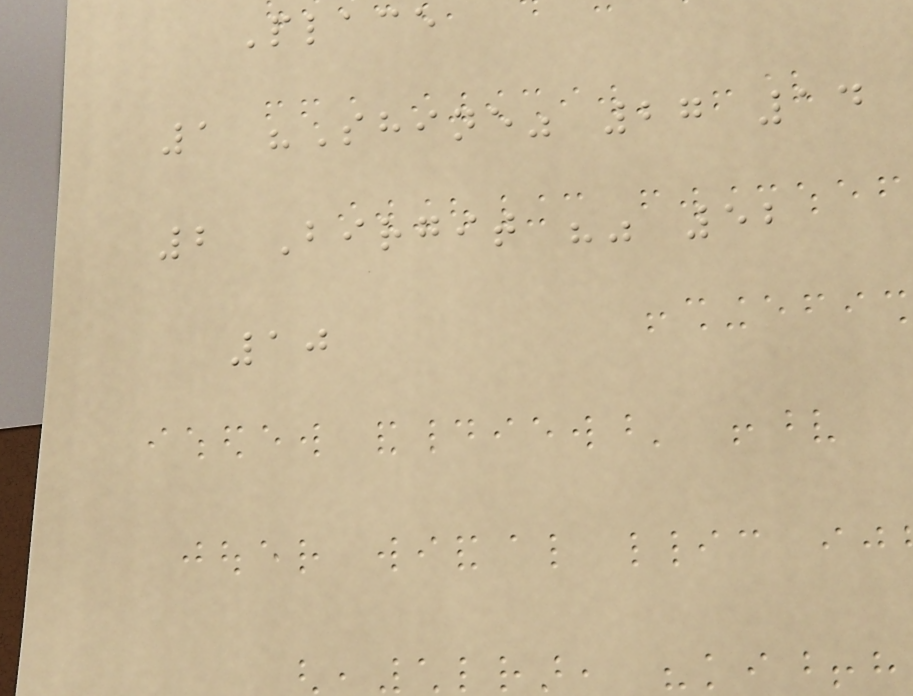Place
1 "Shine" 27 14
2 Birgit "" 52
10
